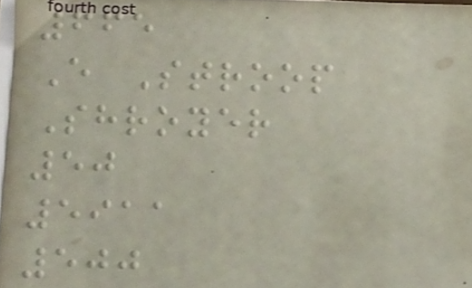665
E Stroop
Shroyer
50
5911
500
